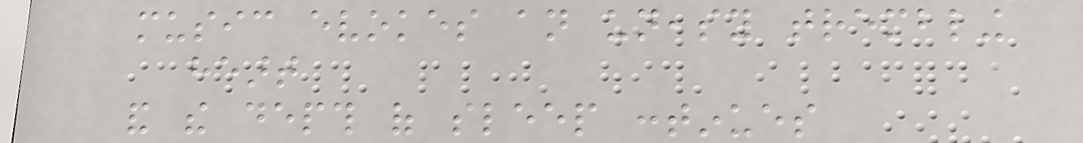music evokes an uneasy trembling
heart
and the depth of sleep continues
